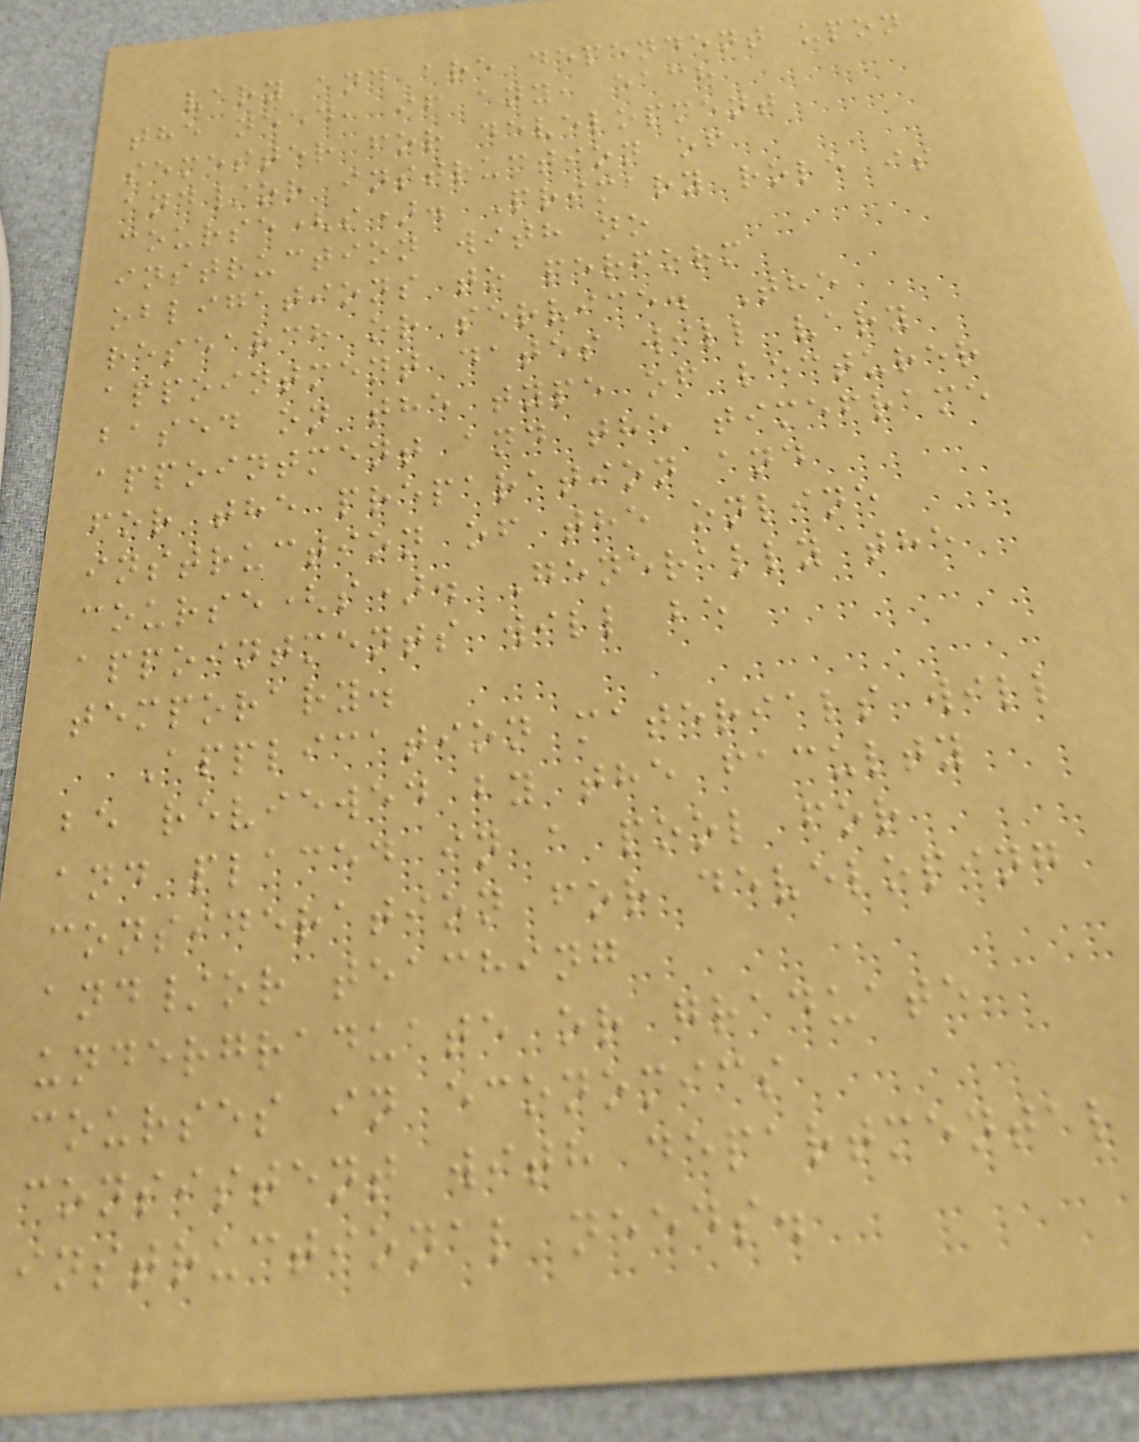vary and are dependent upon
the need, if any, each
semester for development
and/or instruction of
course(s). Primary role is
instruction with no
obligations to perform
research or service. The
appointment dates will vary
based on the type of lecturer
appointment and the timeframe
for the preparation and
instruction of the online
course(s). Generally the
appointments will be
temporary.
Application materials will
be reviewed by the faculty
and placed in a pool for
consideration for developing
and/or teaching
undergraduate or graduate
courses in economics
consistent with departmental
instructional needs.
